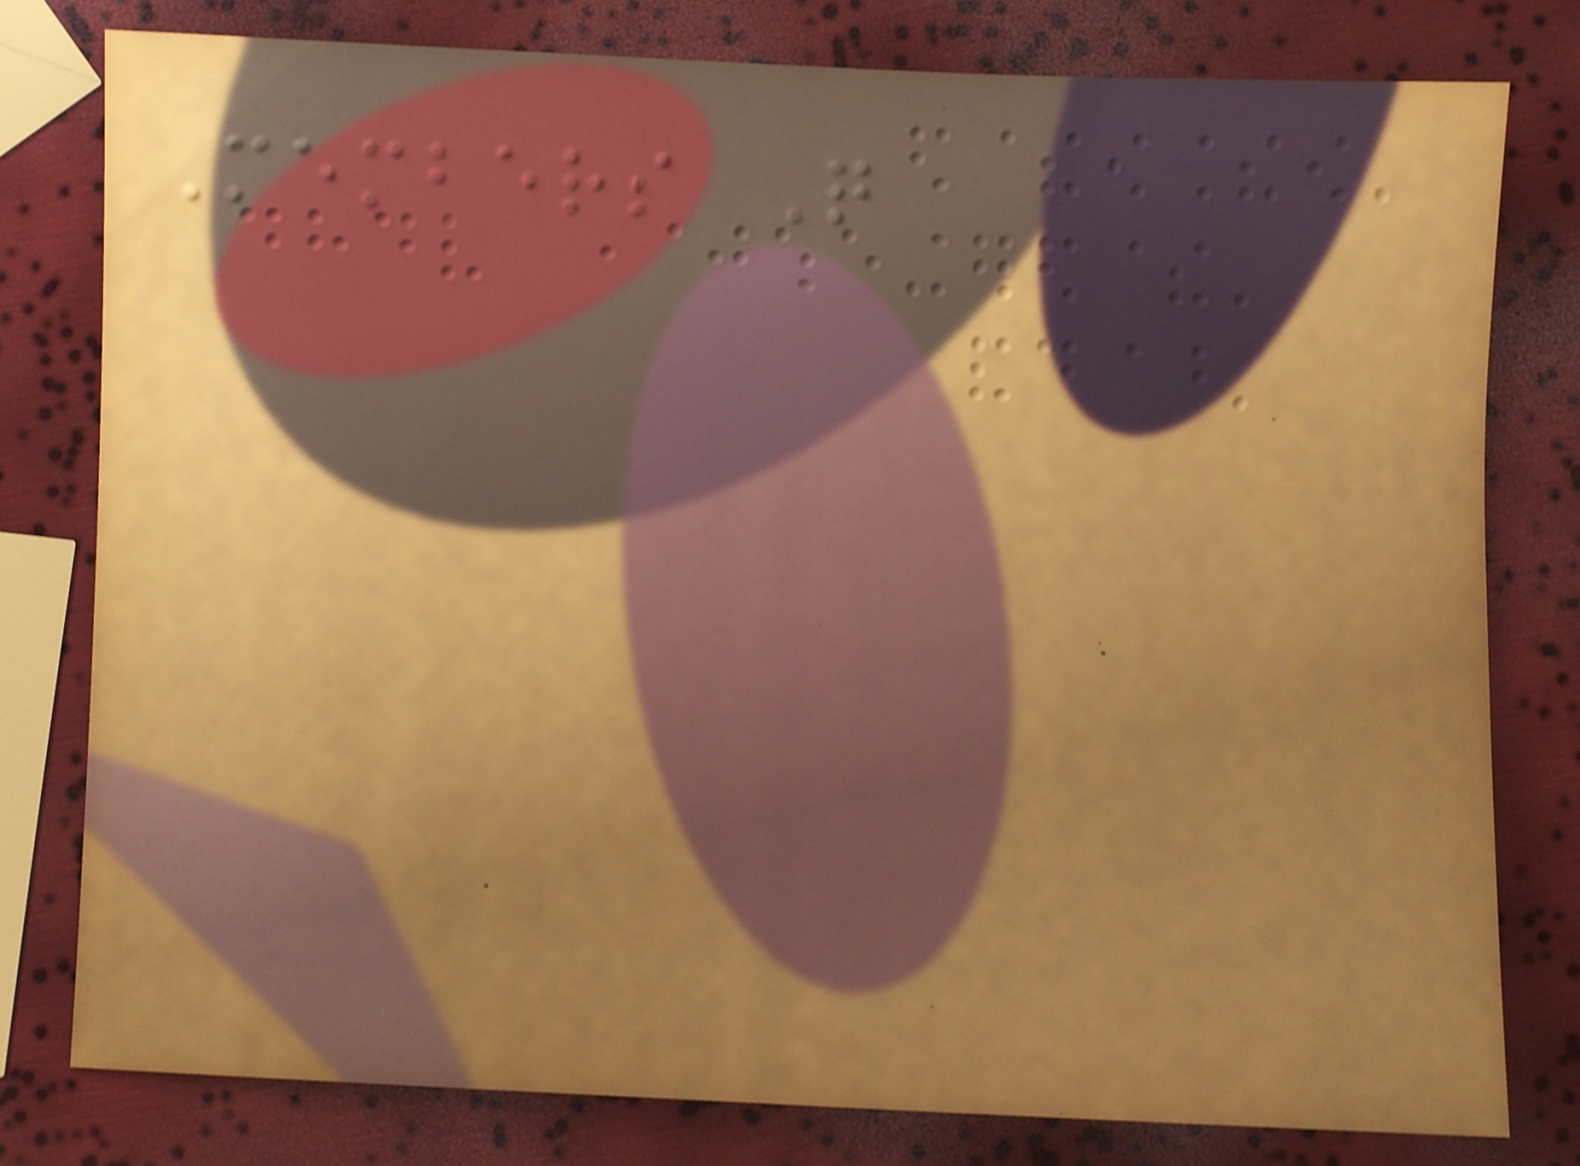Members Q
